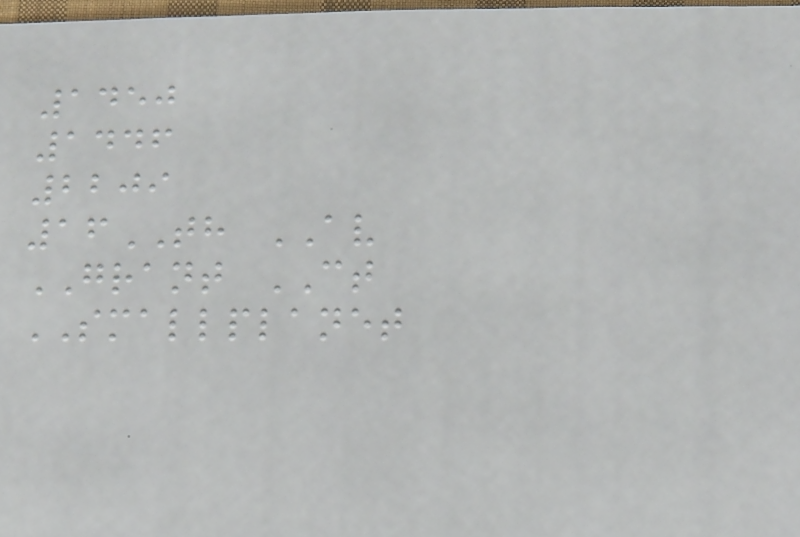1450
1446
2209
16TH AV
GRANT CT
SMALLPLANET
